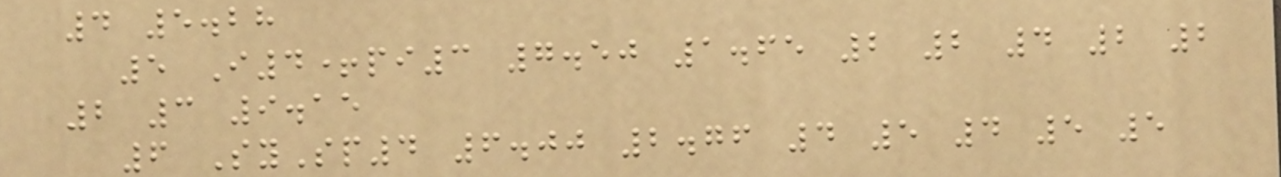4 5.28
5 I4+pi3 7.50 1.65 2 2 4 2 2
2 3 9.15
6 SySp4 6.00 2.76 4 5 4 5 5
